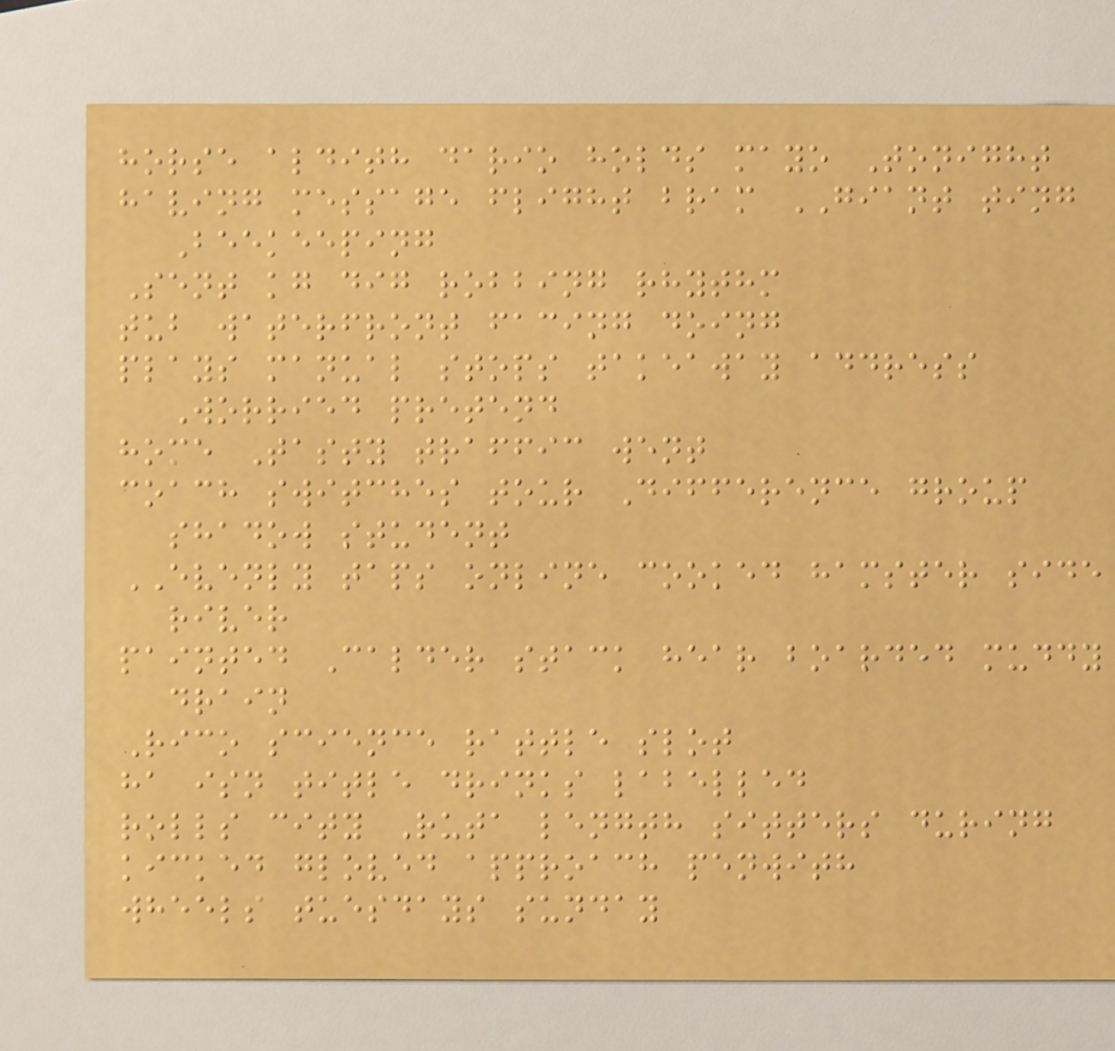horse aldith dario holds mayo Tonight
having message flight bram GIANT ting
Beekeeping
Sent kg dig robbing rhythm
tub waterfront facing doing
plays manual stops takeaway address
Worried pretend
home Tasty traffic went
coach switches tour Difference group
shadow student
EVENLY taps online cooked hamster side
river
painted Calder stack hear boarded muddy
drain
Rico science rattle slot
ha isn title drinks labelled
rolls city Ruta length sitters during
kicked gloved approach penwith
wheels tuesdays sunday
